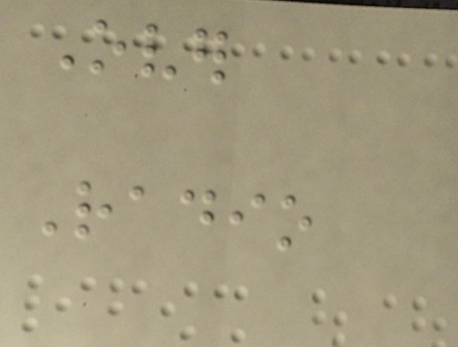Over
Radio
